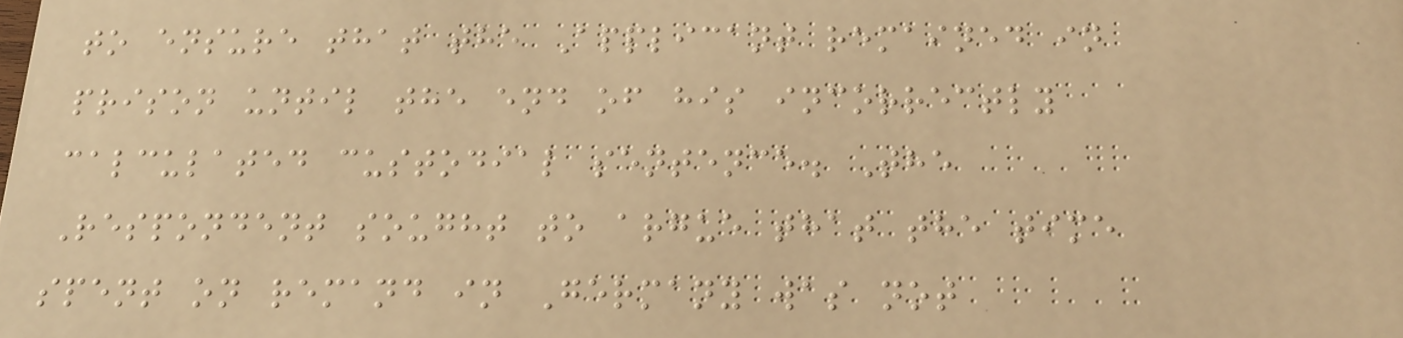to ensure that the Applicant remained in
prison until the end of his incorrectly
calculated custodial sentence. The
Respondent sought to argue that the time
spent on remand in Germany was not
